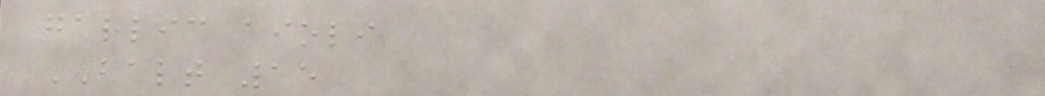garlic aioli
BALT 15
